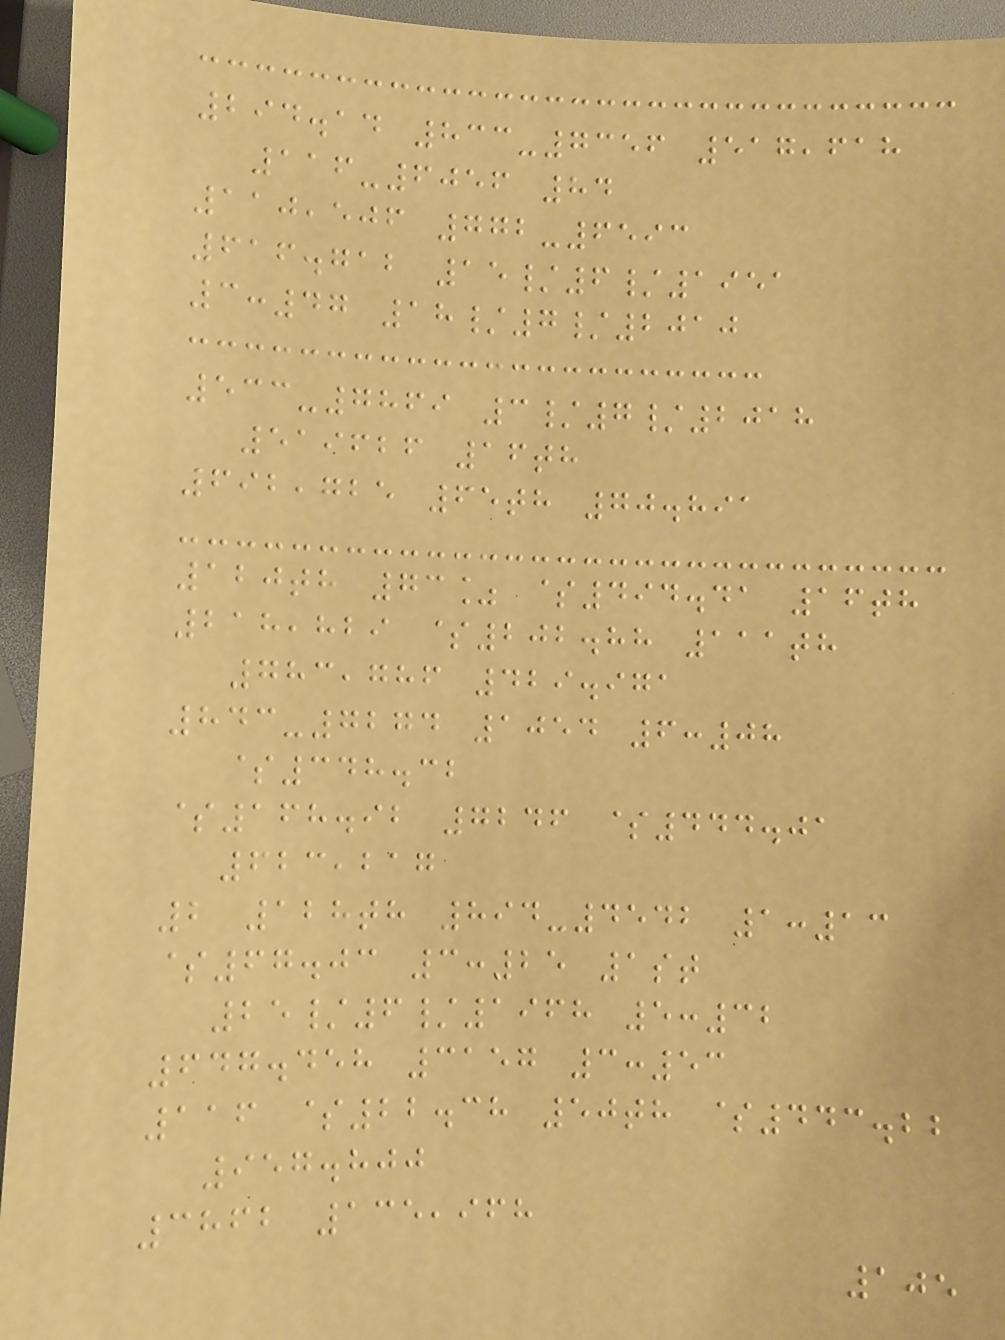294.14 833-7356 517,618
116-6056 84
110,506 772-6593
616.712 15/6/1951
3:47 18/7/2010
533-7869 3/7/2018
519626 16th
692,725 65th 70.891
120th 73% $494.41 16th
218,829 $202.88 111th
783,786 429.971
843-7274 1054 6:08
$348.32
$168.92 7246 $444.01
623,217
2 128th 894-4542 1:13
$67.03 3:25 1st
25/6/1968 5:32
647.458 3157 3:53
116 $22.38 50th $443.22
957.800
3862 135,968
105
